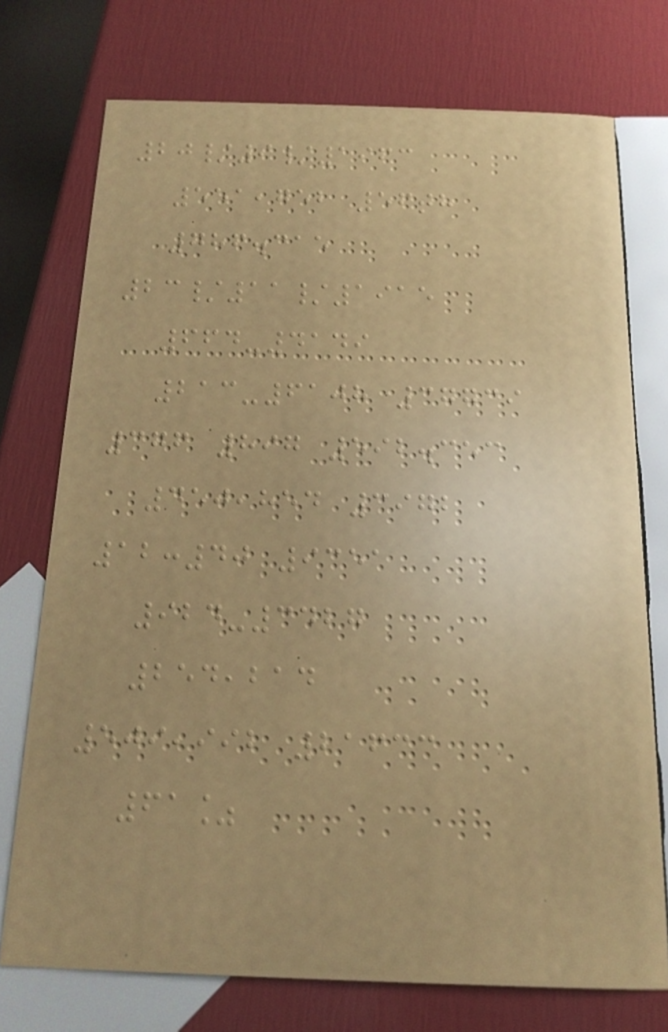20/9/1963
551,752 56th
786.315
23/11/1915
664-4149
213-6108 37739
376 897 592.353
450,854 3972
12:40 9351
924-3427
254,214
509,992 21633
61%
